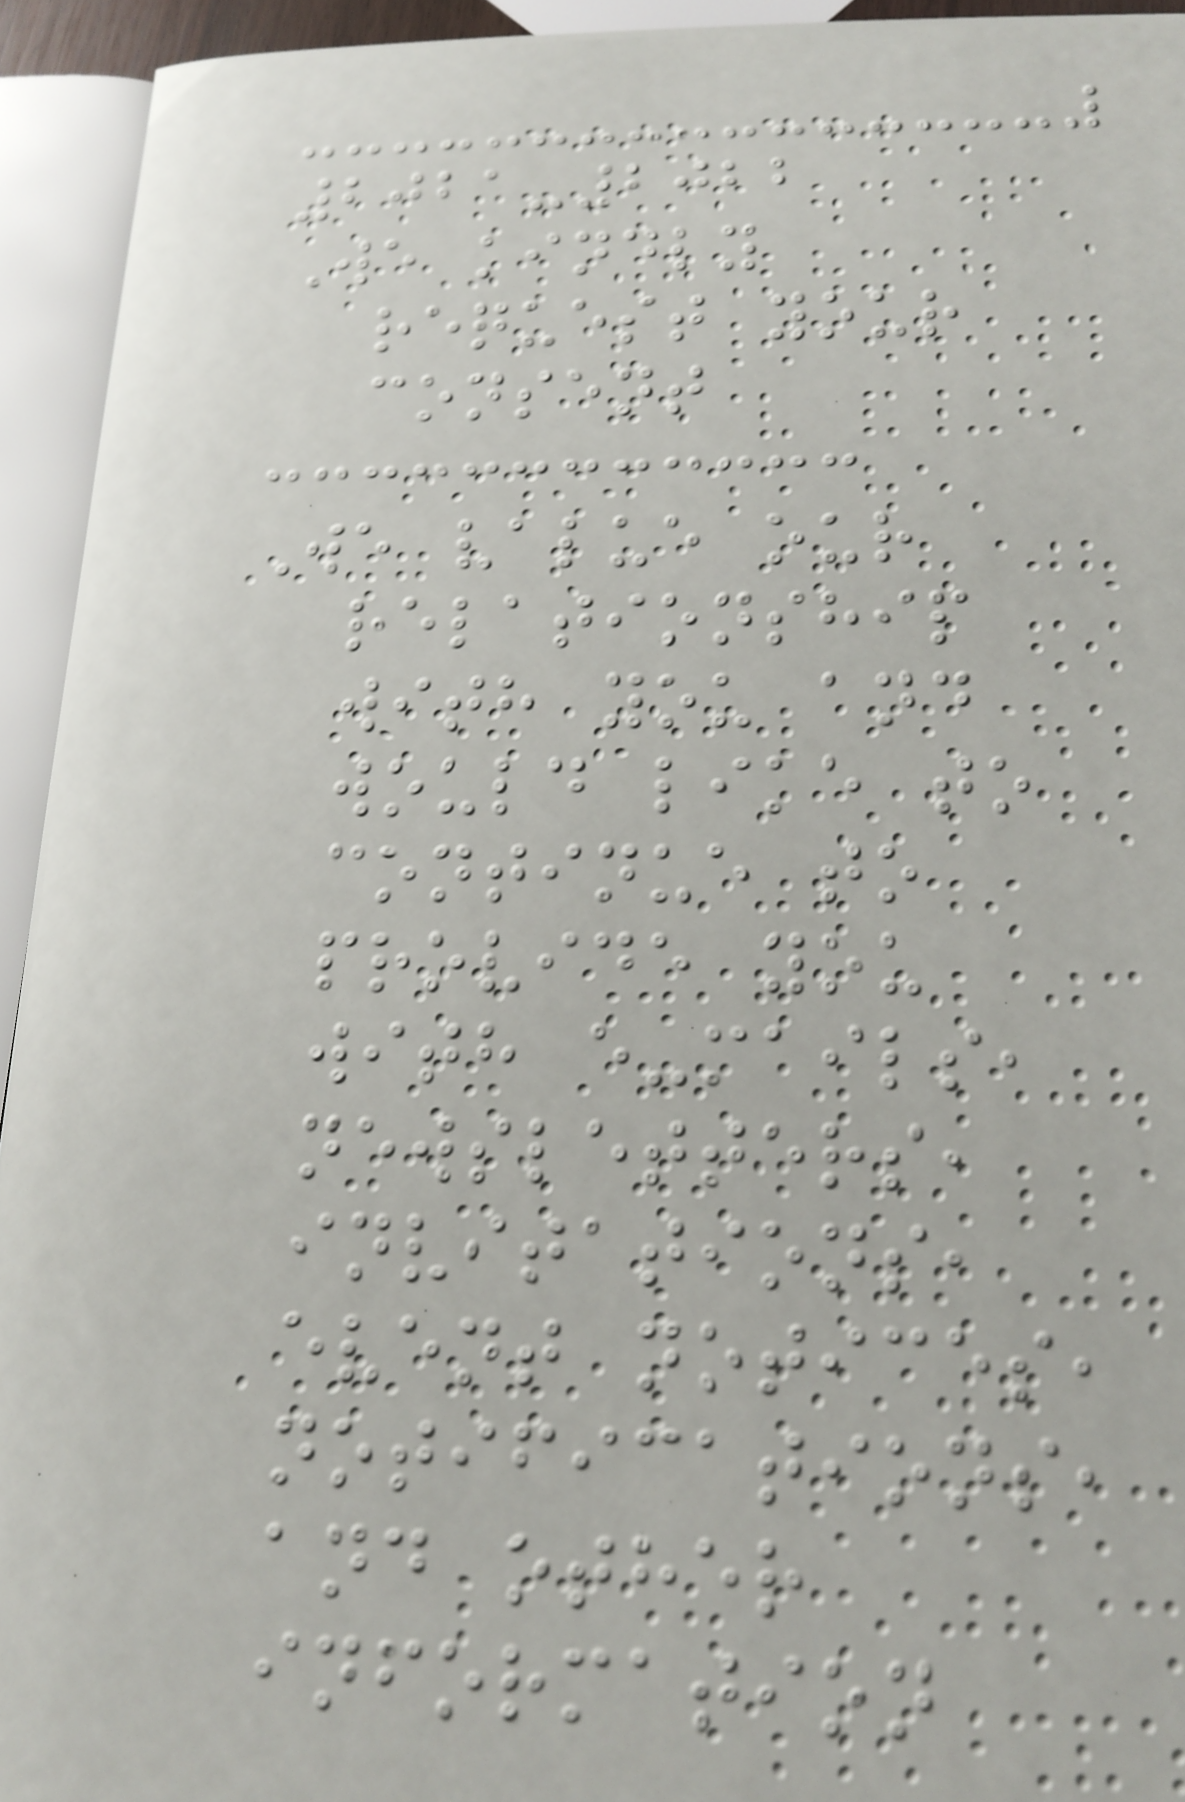2021-2022
We kindly
request your
consent
We value our
relationship
with you and
would like to
continue to
provide you
with e-mails,
newsletters,
invitations,
event notices,
notifications,
and other
information
